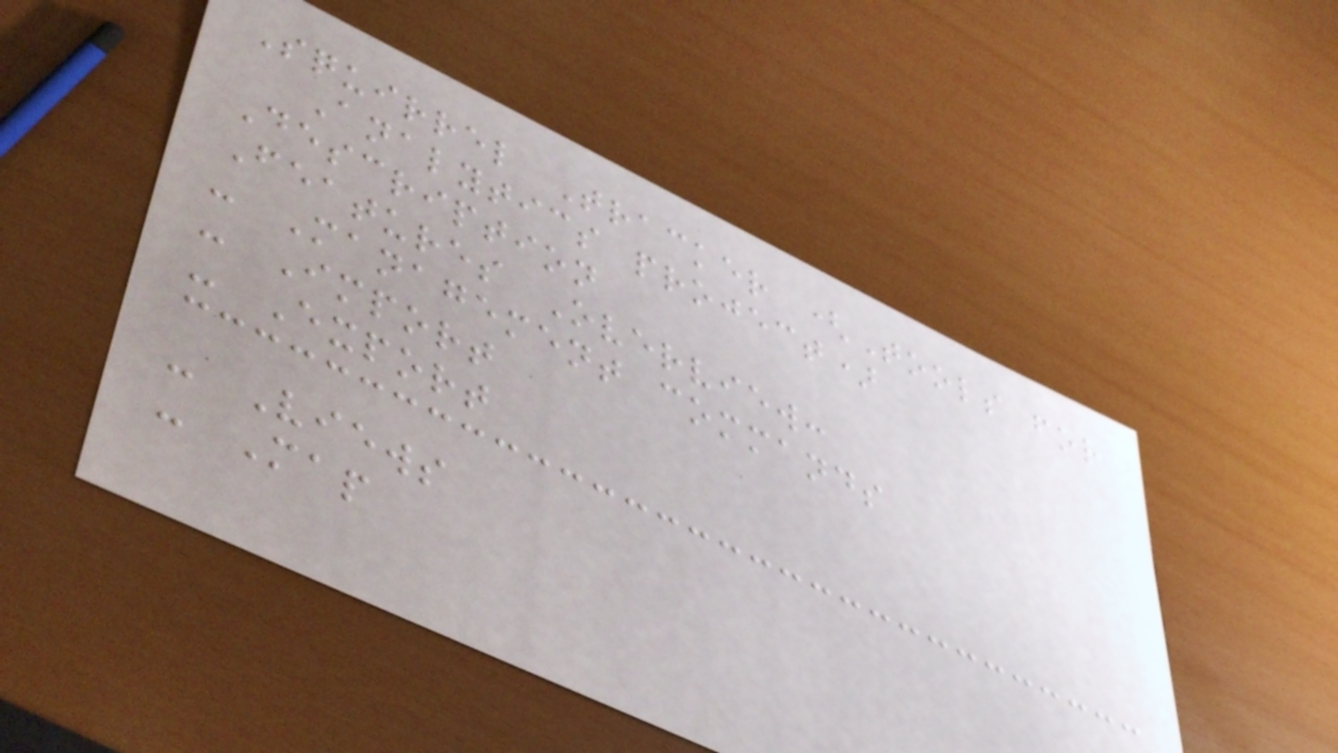Squirrel Tracker (Tools for
Analytics project)
Description
Features Overview:
- Management commands
- Import
- Export
- Views
- Map
